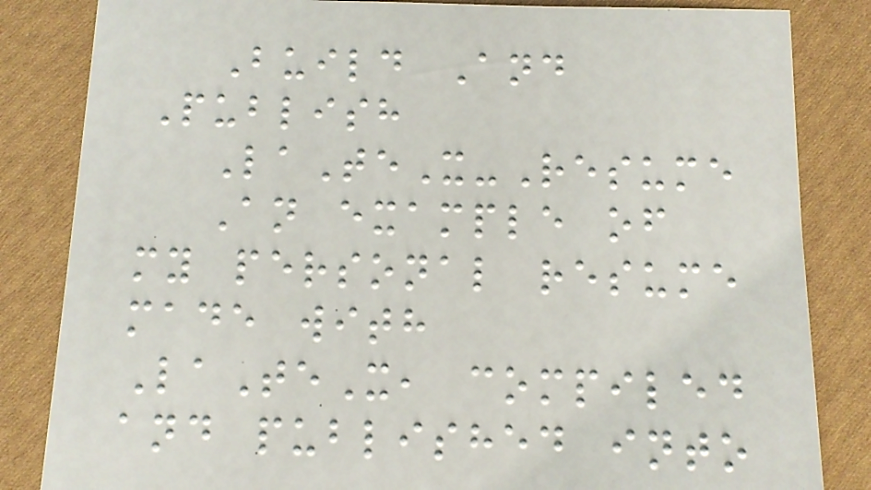Build And
Publish
LaTeX-Resume
An example of
my personal resume
made with
LaTeX, compiled
and published into
